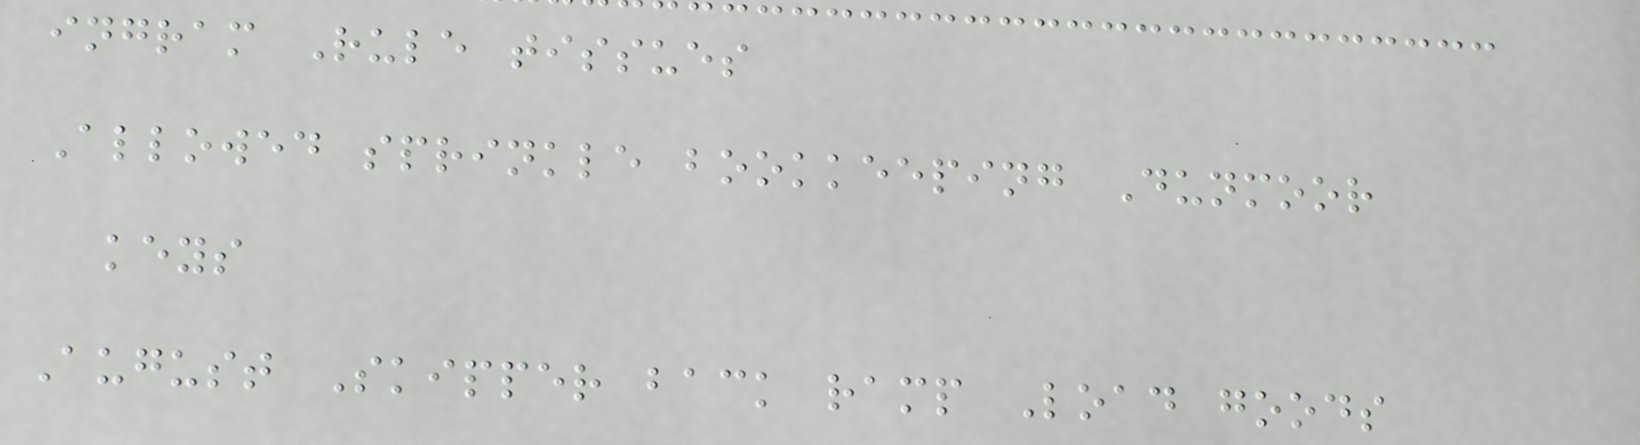ingram Rule tissues
Allowed sprinkle bookkeeping Dunmoor
keys
August Skipper back ramp Load goods
